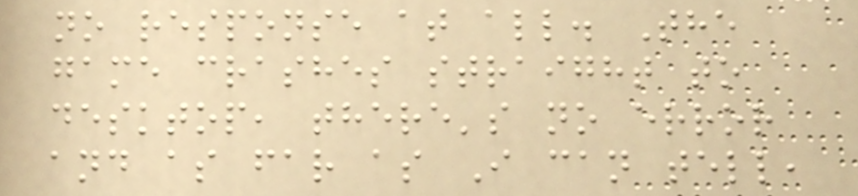no response at all. The
game crashes straight to
desktop, there's no error
and as far as I can tell,
